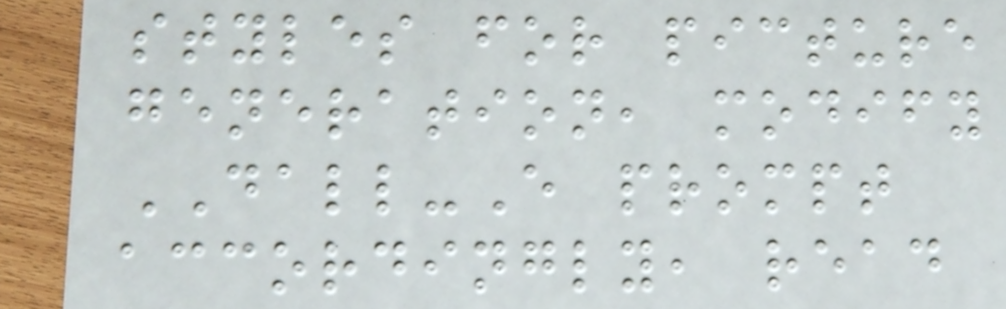styles for picture
generation, modify
DALL-E prompt
accordingly, read
